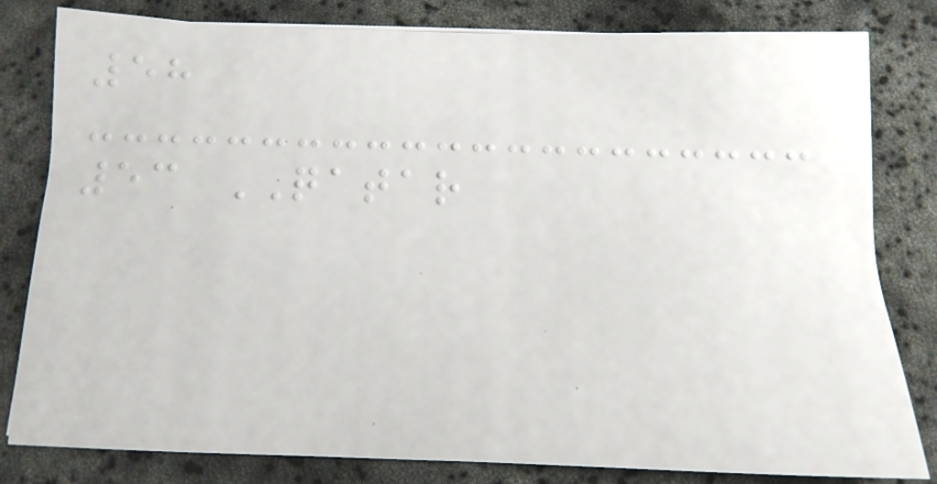58
53 QATAR
